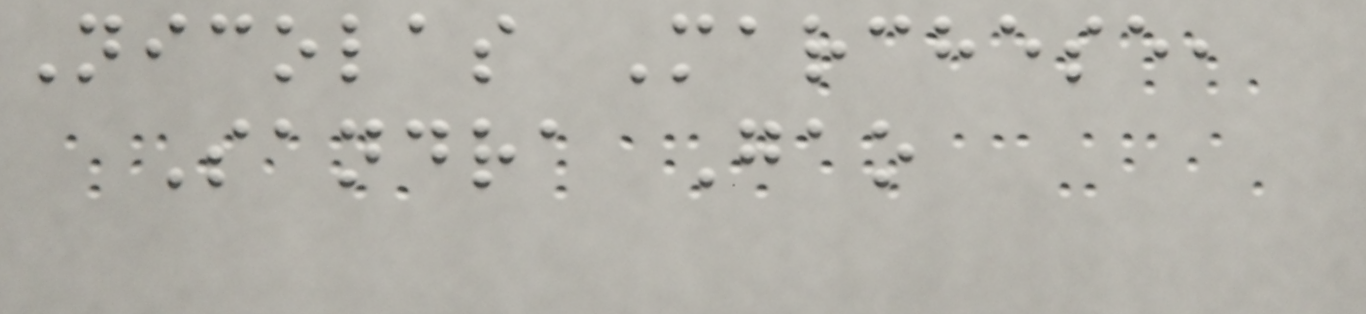Nicolas Marchese,
Sandra Gao
